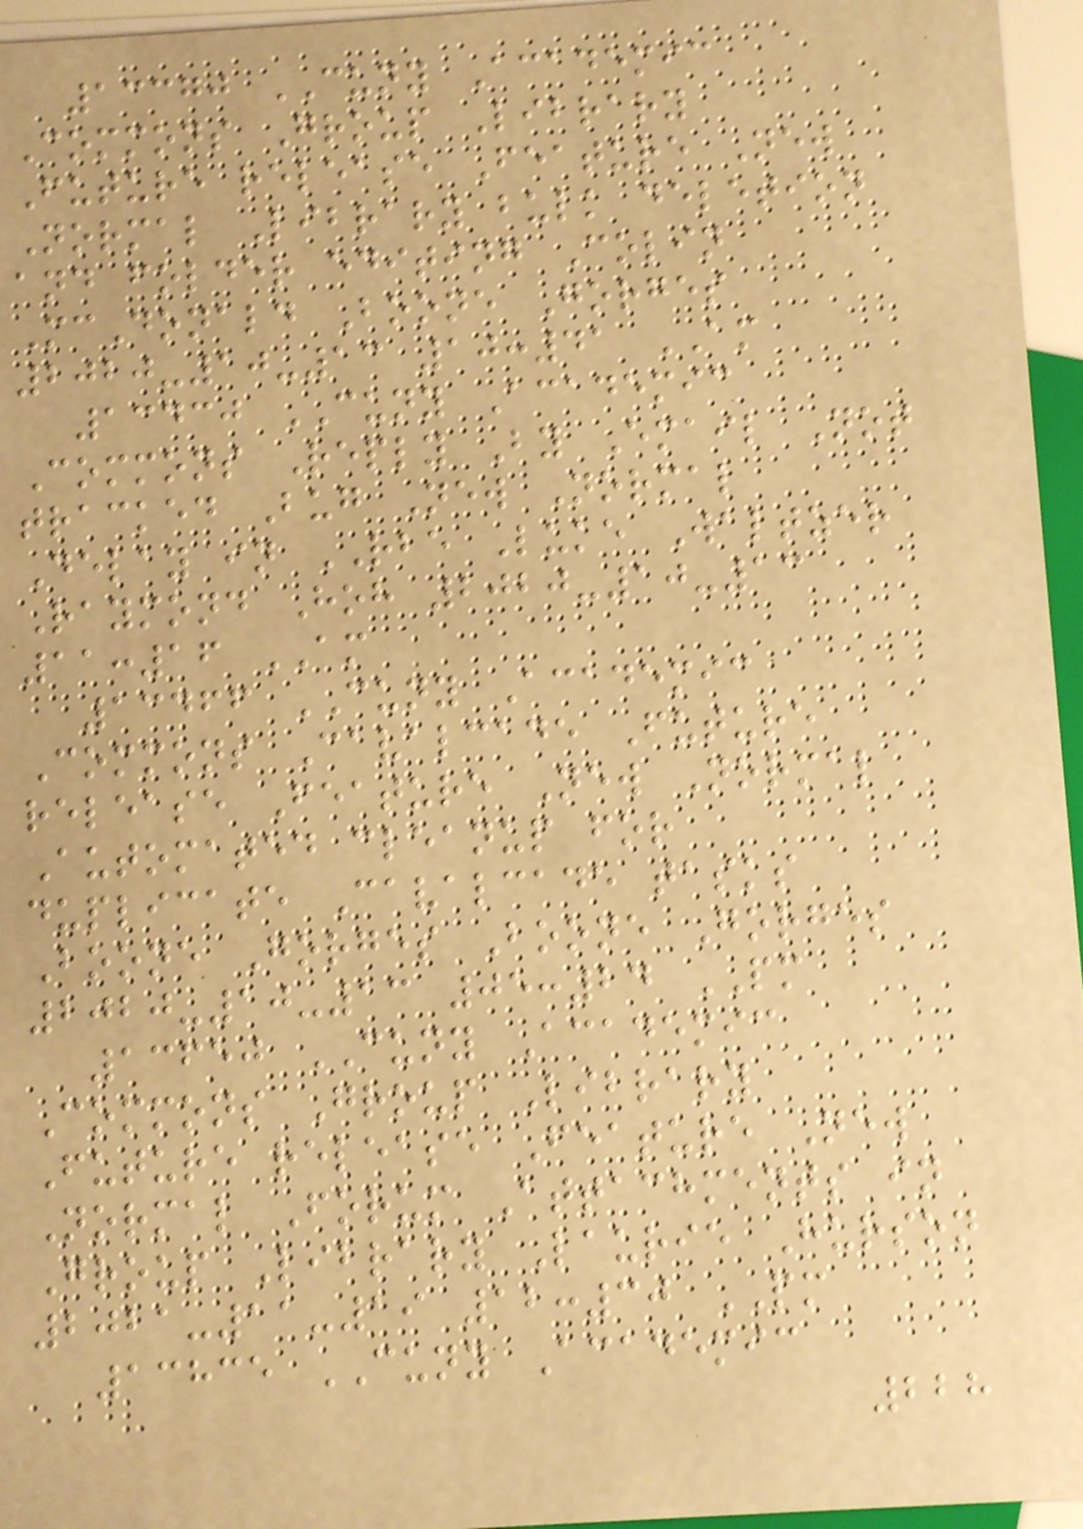13370 CUNY Academic
Commons Group Library
Future release Feature New
Normal Library bulk deletion
and folder editing Colin
McDonald Boone Gorges
2020-10-13 10:41 AM
13430 CUNY Academic
Commons Reply By Email Not
tracked Bug New Normal
Delay in RBE Luke Waltzer
Raymond Hoh 2020-10-13
11:16 AM
13466 CUNY Academic
Commons Cavalcade Future
release Feature New Normal
Automated cleanup for
duplicate Cavalcade tasks
Boone Gorges Boone Gorges
2020-10-13 05:24 PM
13650 CUNY Academic
Commons Group Library
Future release Feature New
Normal Forum Attachments in
Group Library Laurie Hurson
2021-11-19 12:30 PM
13835 CUNY Academic
228
